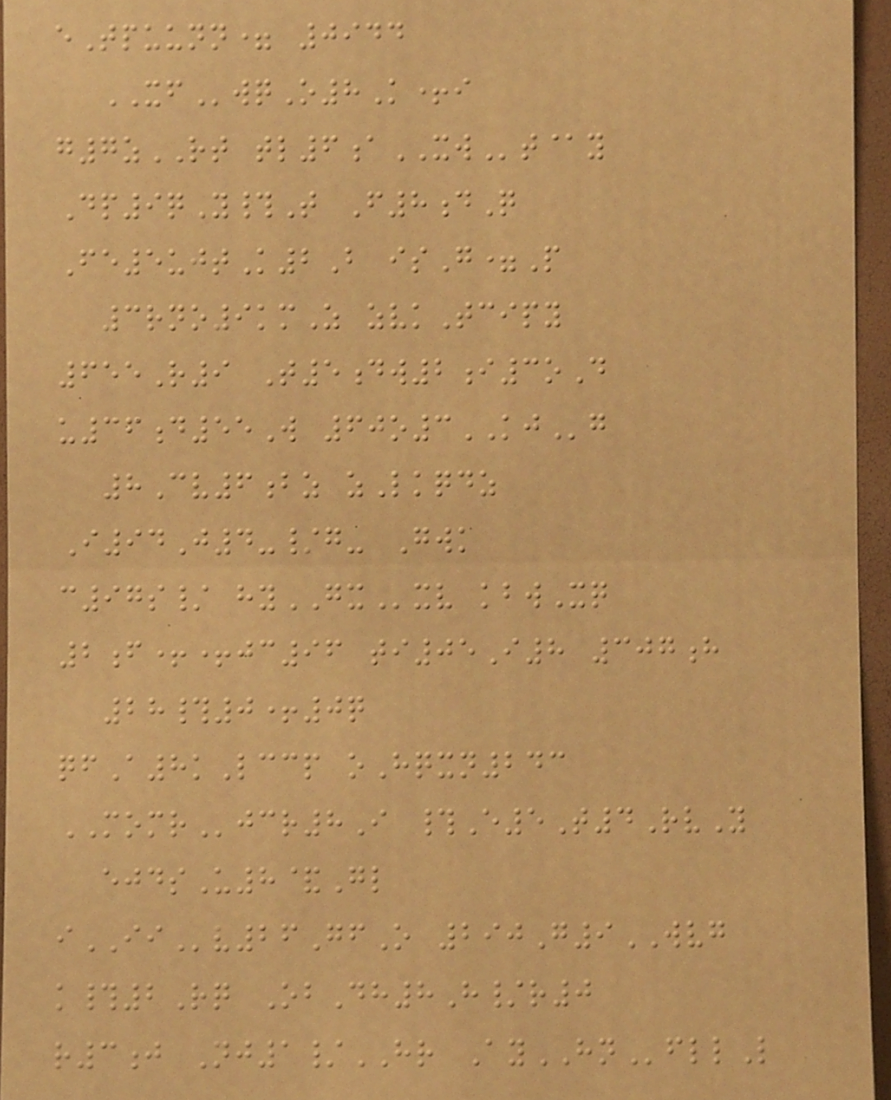eTpuunn= 0944
XFwqO8K+i
g7zRT tl6aXWt@y
Dp9qY#T F8dQ
Fe5ujtK2B isG=P
3rno9kmZ zvkTcipy
655R9 T5dw2i3oD
u36d55W 60o3KJg
8Cv6bz zLkqdz
I94J4-/g- Gwk
c97s/ hyGXxv kbwXq
2f++jc96 ti05I8 307h
28#0+0q
qfA8kLccp oHqxn243
MOMRjcr8I #E5T4RvY
ejdsU8&Gl
iIIv26GfO 290G9WVG
k#2Rq ObDh8H/r0
r3j Nj1/HR AyHNfllL
